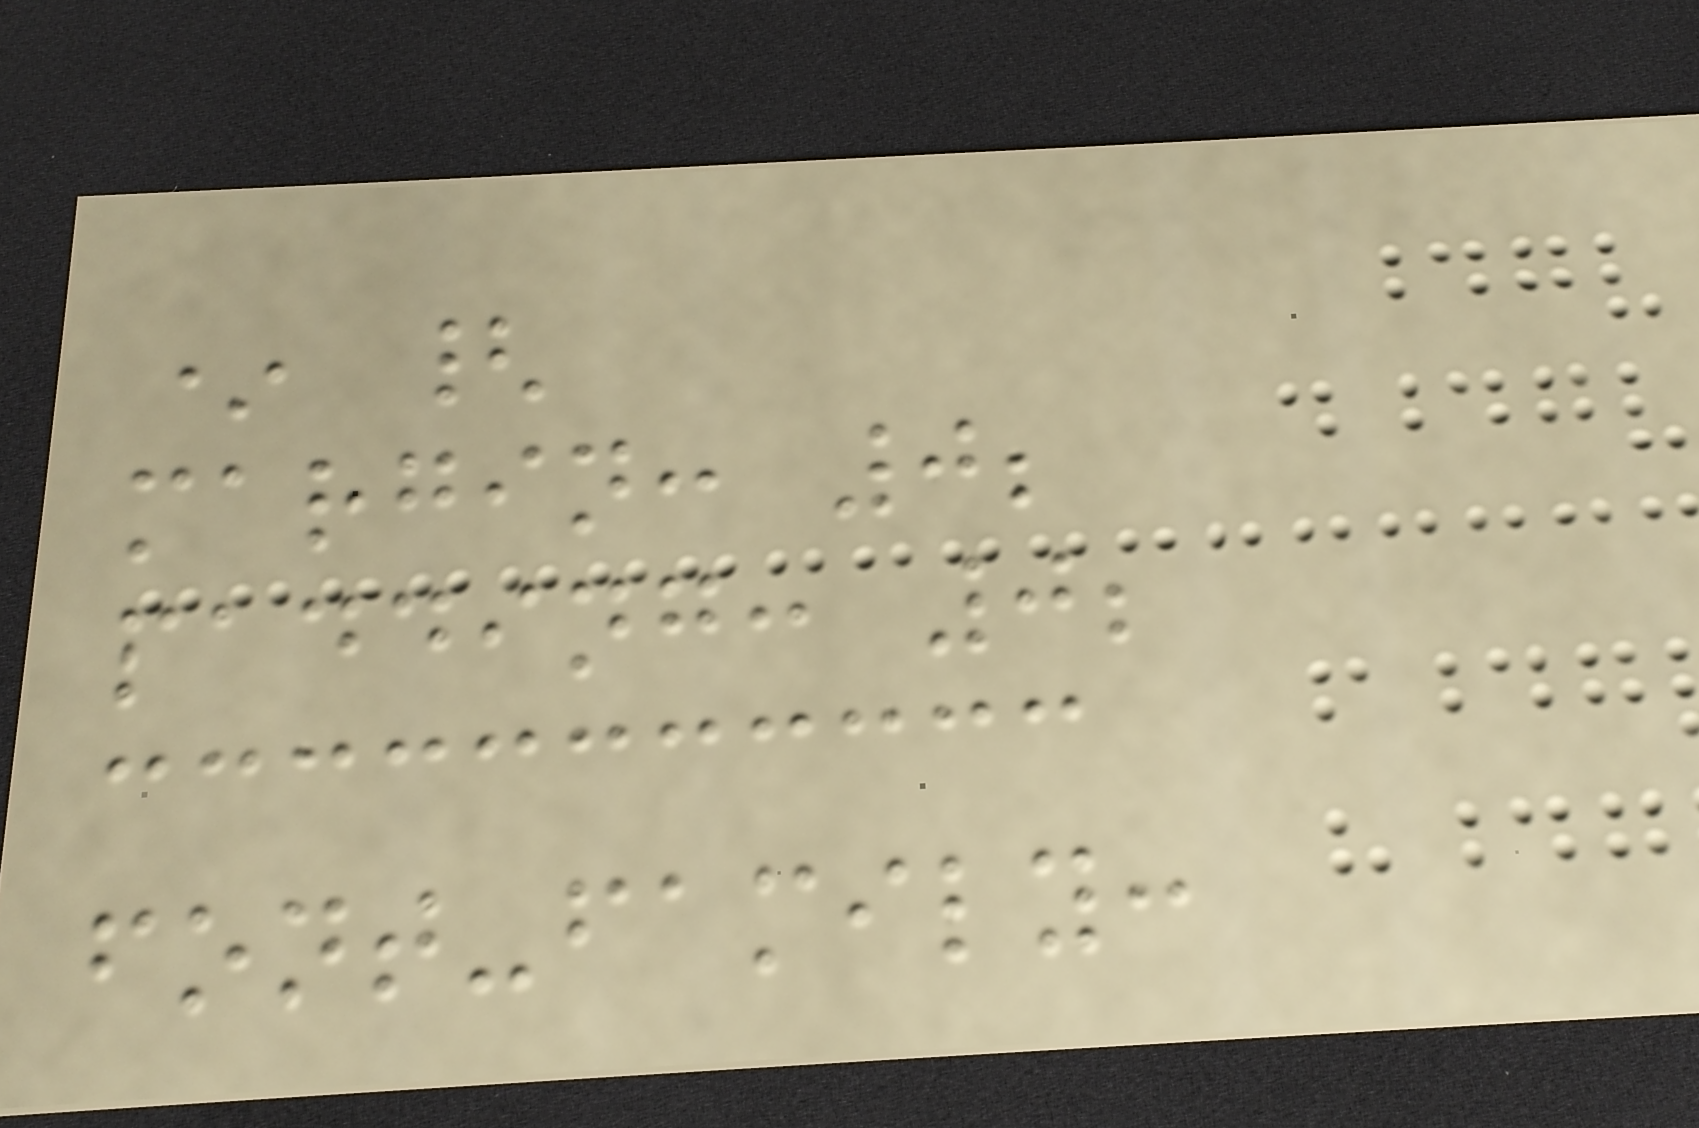* {
margin: 0;
padding: 0;
font-family:
